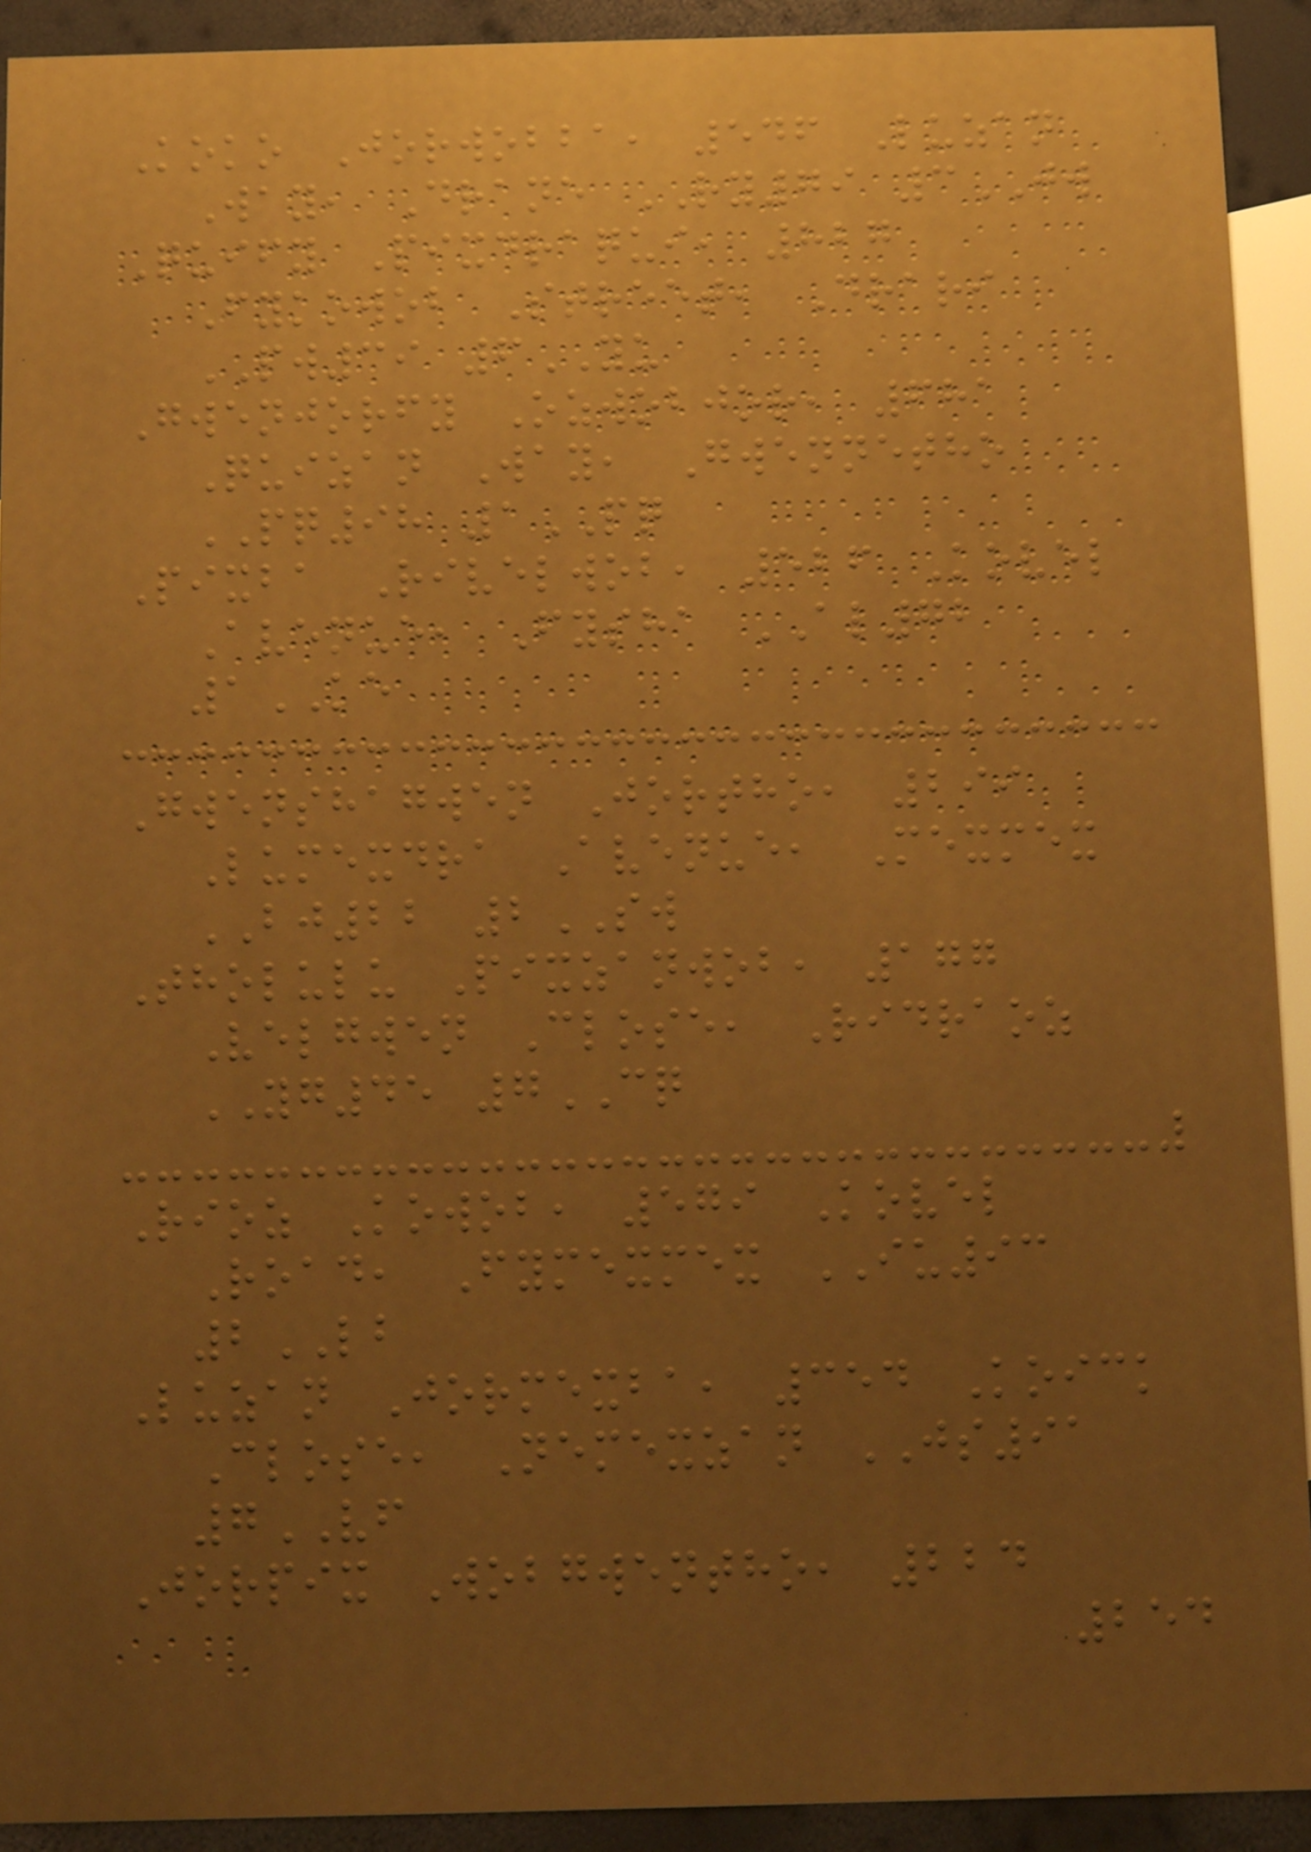Koko Jorwobba, 546 Luzan
Way, Drane RY79 3JW
Quify Pixdraqui, 827
Fykowob Street, Drari
PW39 6YU
Gwenjorfy Ozwobjor, 681
Quizan Way, Gwennetho
PQ98 1PQ
Pixba Rivelwob, 526 Kovel
Avenue, Fysha AL72
1KE
Gwenshagwen Jortho, 299
Lumexdra Avenue, Mexmex
BJ22 2SW
Tholulu Pixzanwob, 177
Velgwen Close, Ridraoz
YG45 7CQ
Rioz Kowob, 579 Kovel
Road, Fymexmex IU93
2LB
Luzan Jormexba, 354 Koick
Close, Nemexzan JS91
7VF
Jorpix Wobgwentho, 224
254
